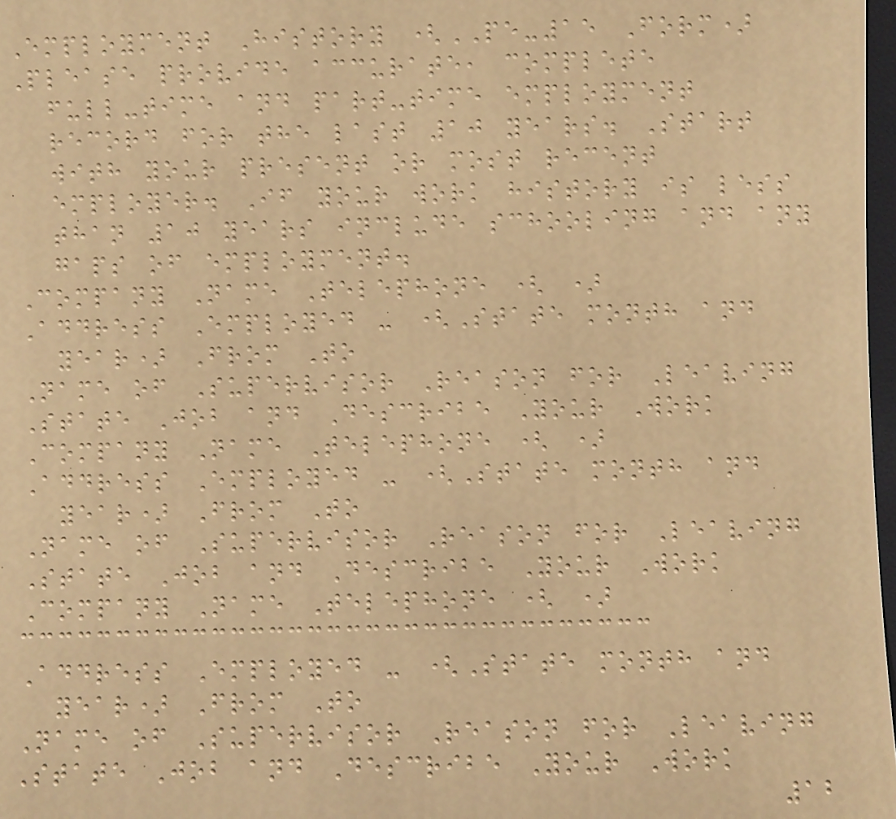Employment History (PE-15 Form)
Please provide accurate, complete
full-time and part-time employment
record for the last 10 years. Start
with your present or most recent
employer. If your work history is less
than 10 years include schooling and any
gaps of employment.
Company Name Telephone ( )
Address Employed - (State month and
year) From To
Name of Supervisor Reason for Leaving
State Job and Describe Your Work
Company Name Telephone ( )
Address Employed - (State month and
year) From To
Name of Supervisor Reason for Leaving
State Job and Describe Your Work
Company Name Telephone ( )
Address Employed - (State month and
year) From To
Name of Supervisor Reason for Leaving
State Job and Describe Your Work
12
